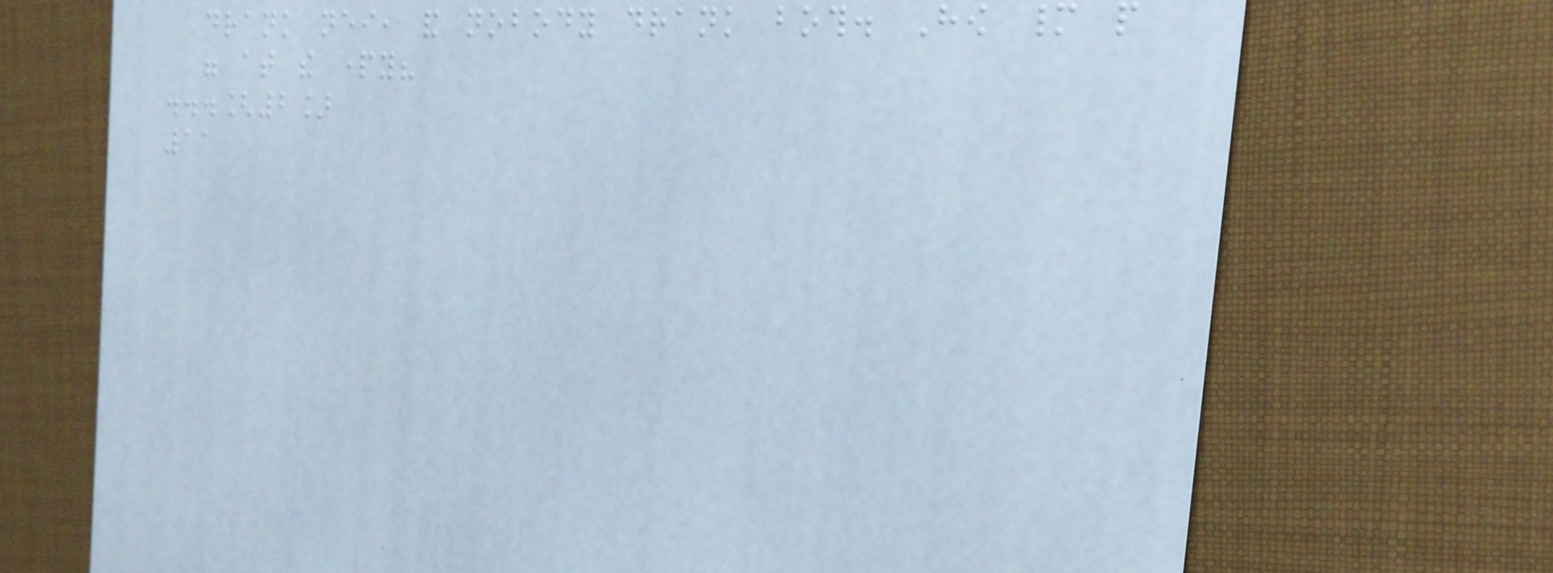drank neither, and nobody drank both. How many people
were at the party?
...[2]
11
